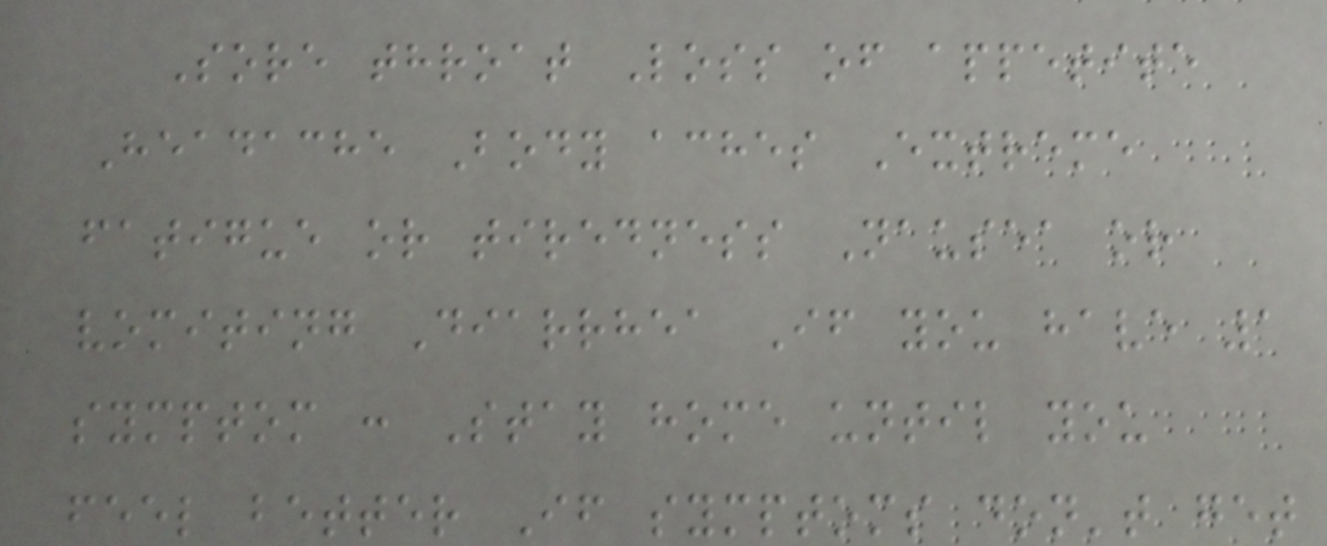Sore throat Loss of appetite
Headache Body aches Extreme
fatigue or tiredness Nausea or
vomiting Diarrhea If you have 1
symptom : Stay home until you
feel better If symptoms don't get
